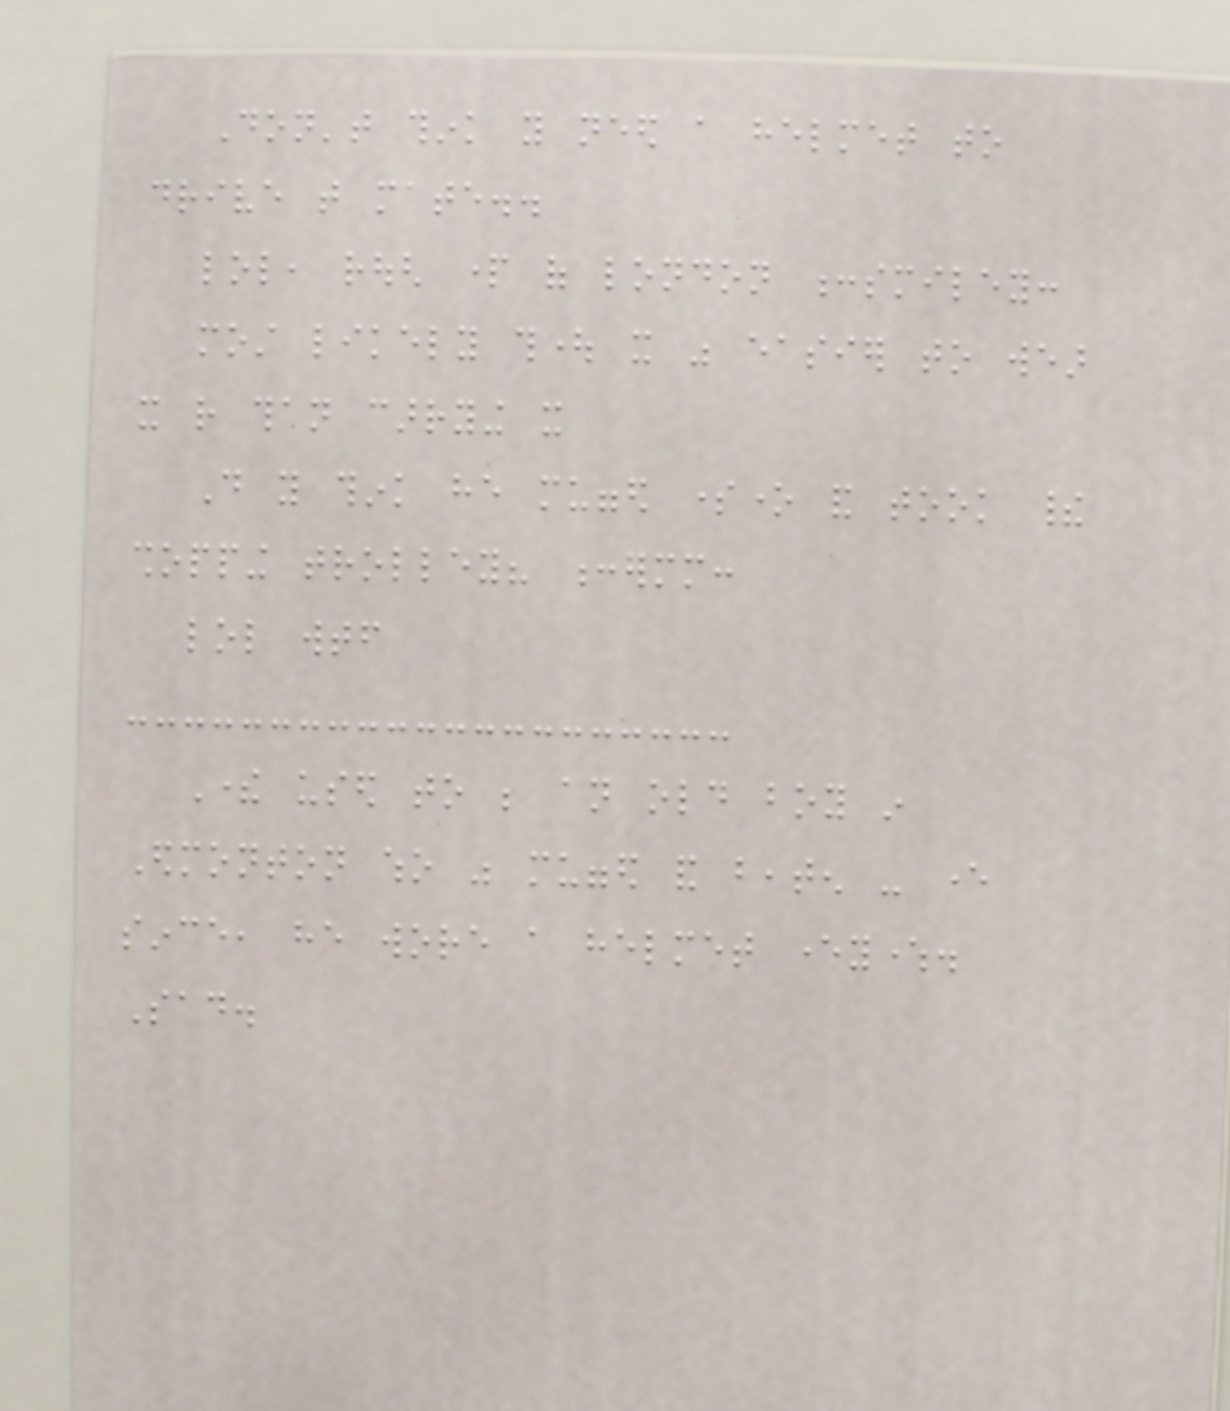Don't think you need a helmet to
drive that mate..
lol, rough part of london :smiley:
most likely thought it was easier to wear
it rather than carrying it
Do you think he mugged someone and took their
shopping trolley? :ermm:
lol wtf
There used to be an old boy in
Edmonton who was mugged and beaten - ever
since, he wore a helmet everywhere.
Sad.
